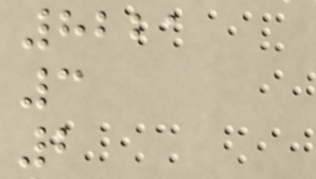8221
3
2
